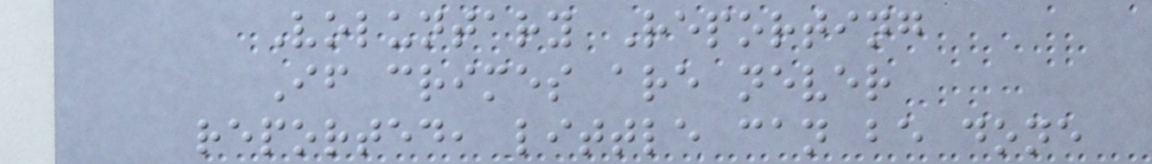Voluntary Reporting
If crimes are never
reported, little can be done
